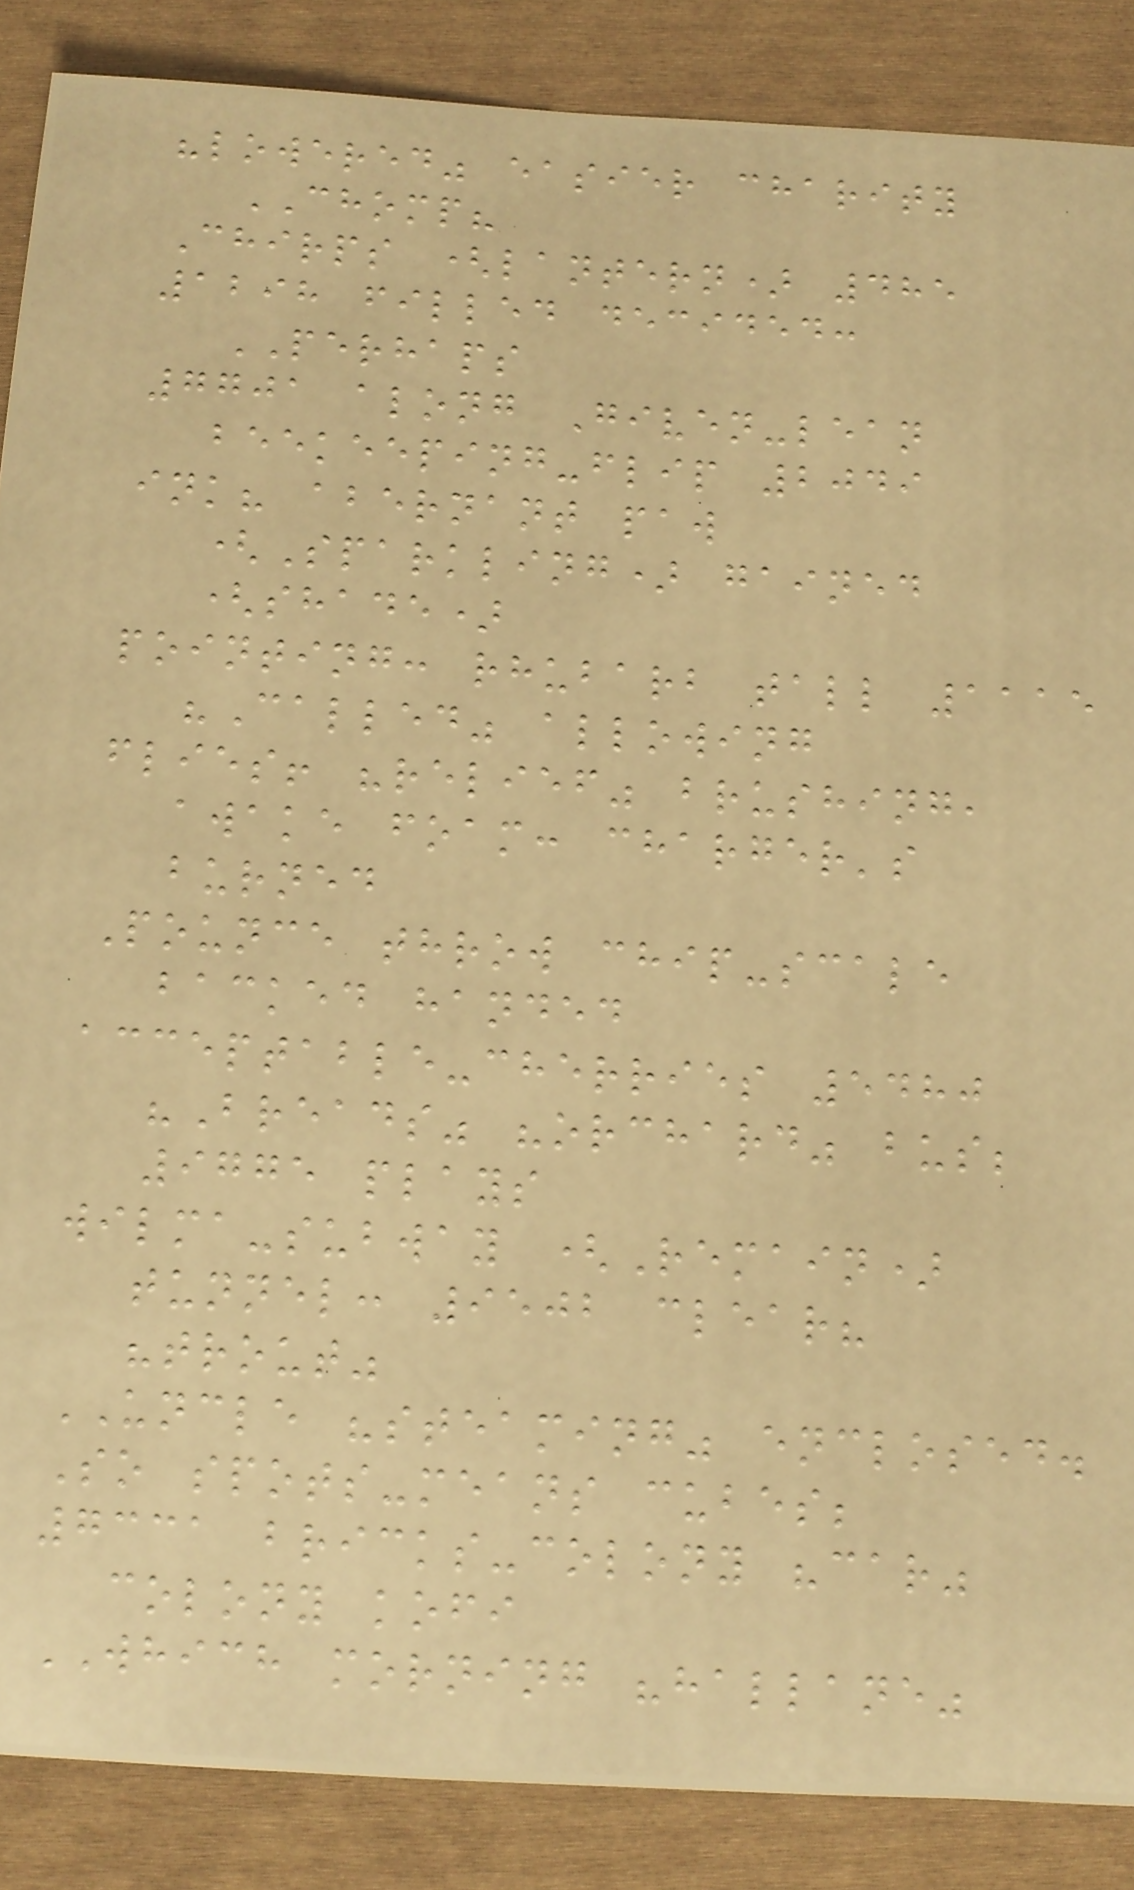"lowered" easier charity
CHOMP?
Chirps (lantern) 485
1298 filled decided:
PERHAPS
7701 along Given-lean
beekeeping-flip 2049
ink? abernant paw
(Sparkling) gained
(shade)
pointing: rhubarb tall 1115
"Called" allowing
flies! "relief" brushing,
awake foam: charger's
burned
Pounce throw chip-scale
backed handed
acceptable-cherries 5480
"Breads" "orchard" bus;
9775 plays
wilma-subway (Remain)
tunnel: 9502 clear?
"trout"
UNCLE "steaming" enclosed.
So spots-means cubes;
7331 bricks-colony "car"
colony kofi
WHICH morning "hallane"
